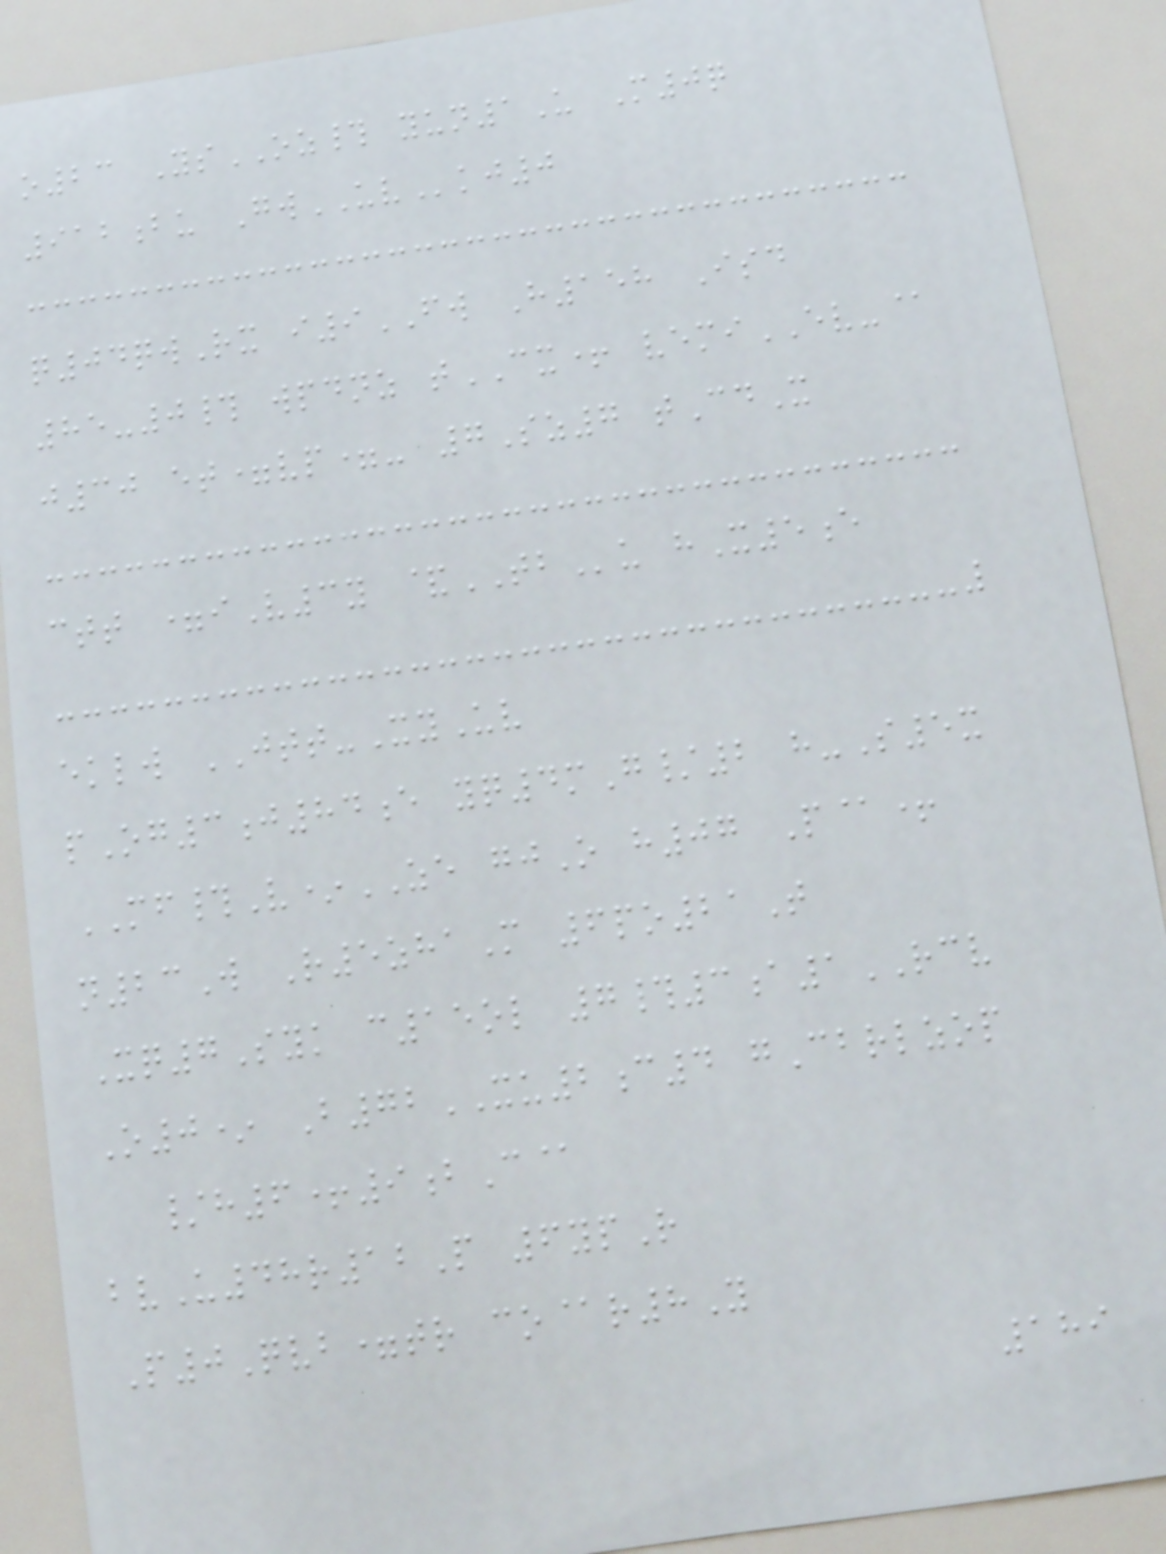o23 YsOZ# yun1U M0q
912bu GwUVkj0
q04qwRx i9FW H158 Isd
85-0# wpdnz tCX+ vemiEV-@
j30 et=vp=- 7Sz7 tCdX
ctt =iV3y &TBu hX5e
eklw JTT-XyUv
pOg3j84e yq4mG/2 h-S5x
MF#V*ZE gjO h07 P@+
n23W R5zhaM 6po21T
Xq7Syk c15ol 7#3a1RCV
O0* B72XU2c4 gCbrlzop
/h6+9bC@
bvU48r12P 6ypR
P0Qvb=tr co@r8Y
189
